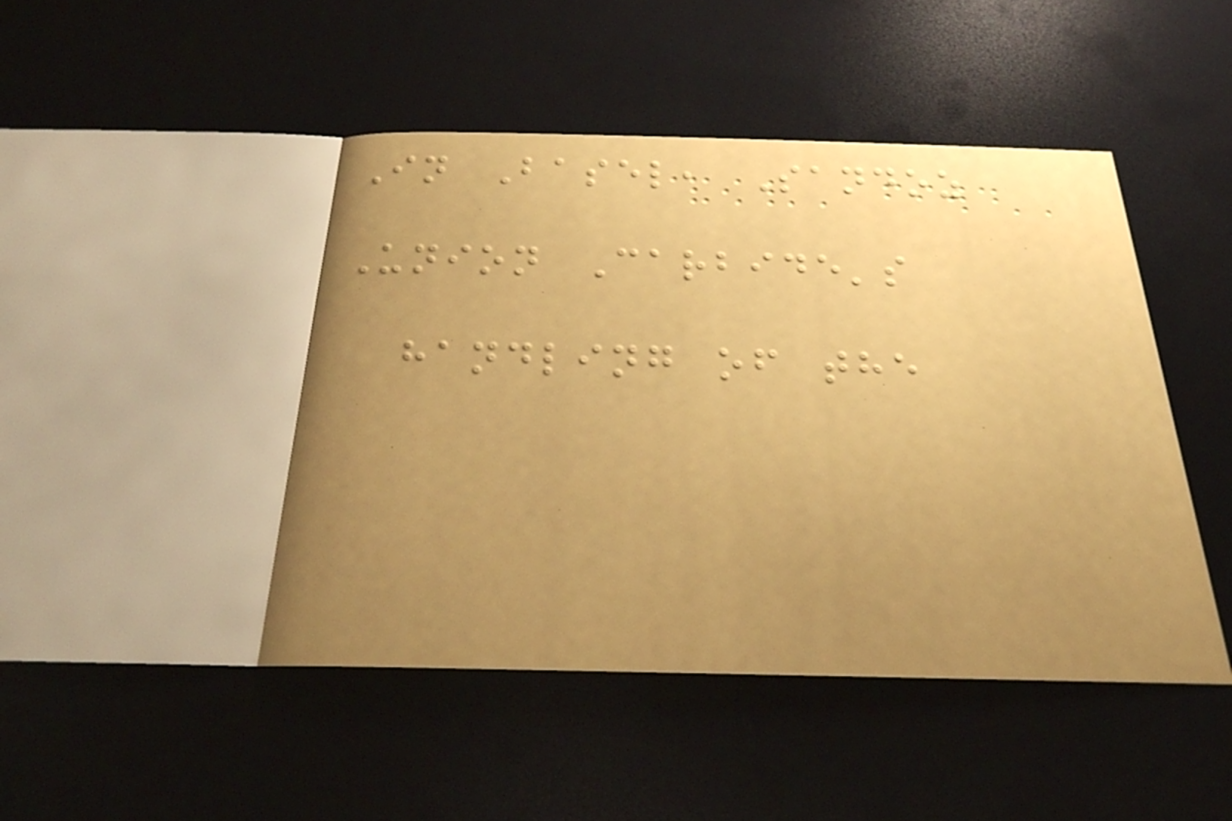In Basel, Sandoz
Union Carbide's
handling of the
